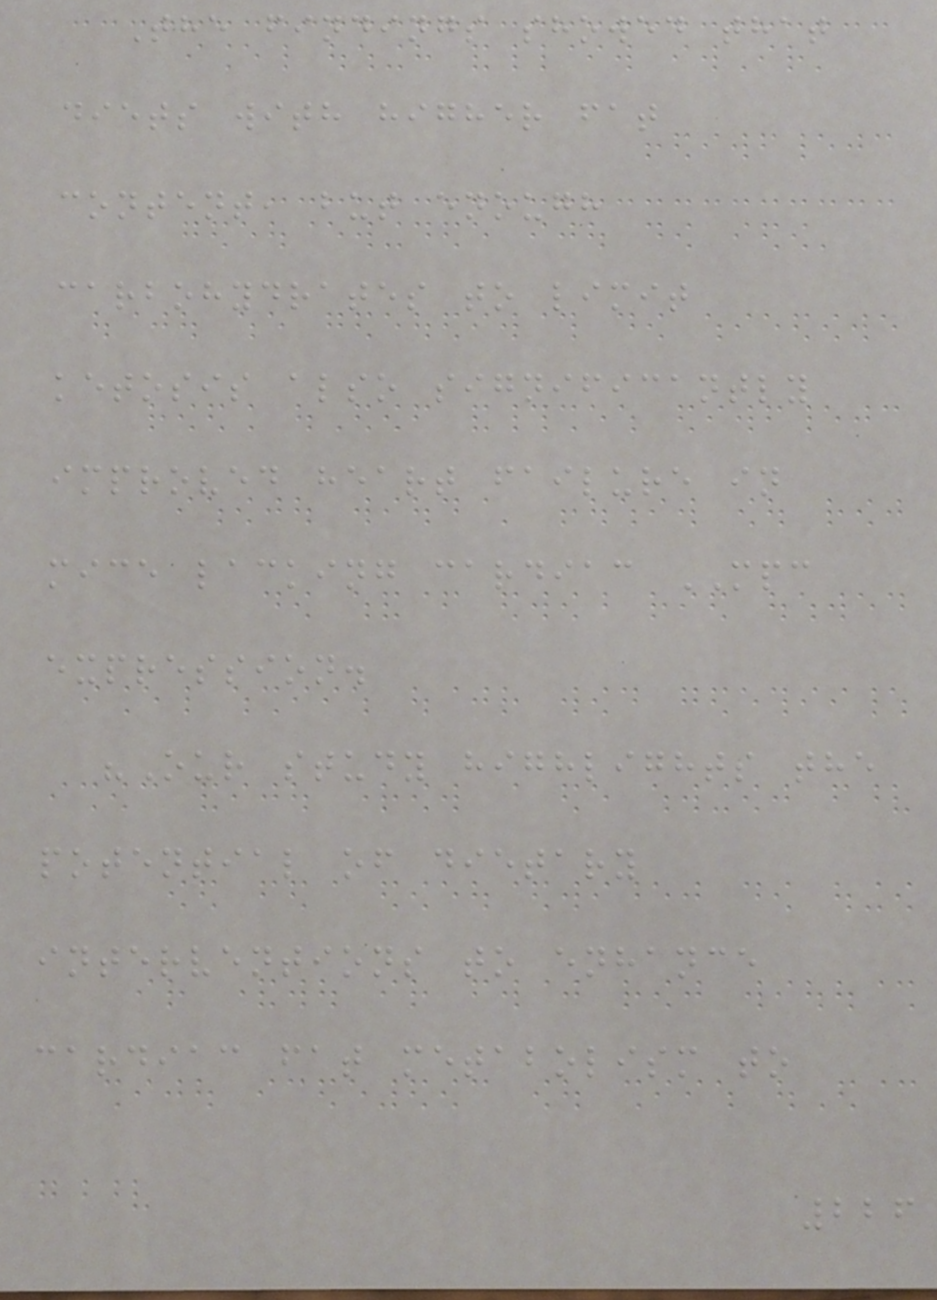The findings showed that
diets with higher fat
content, but enough
carbohydrates to limit
ketosis also significantly
improved heart failure in
mice lacking cardiac MPC
expression.
"Our study highlights the
potential of dietary
interventions to enhance
cardiac fat metabolism to
226
